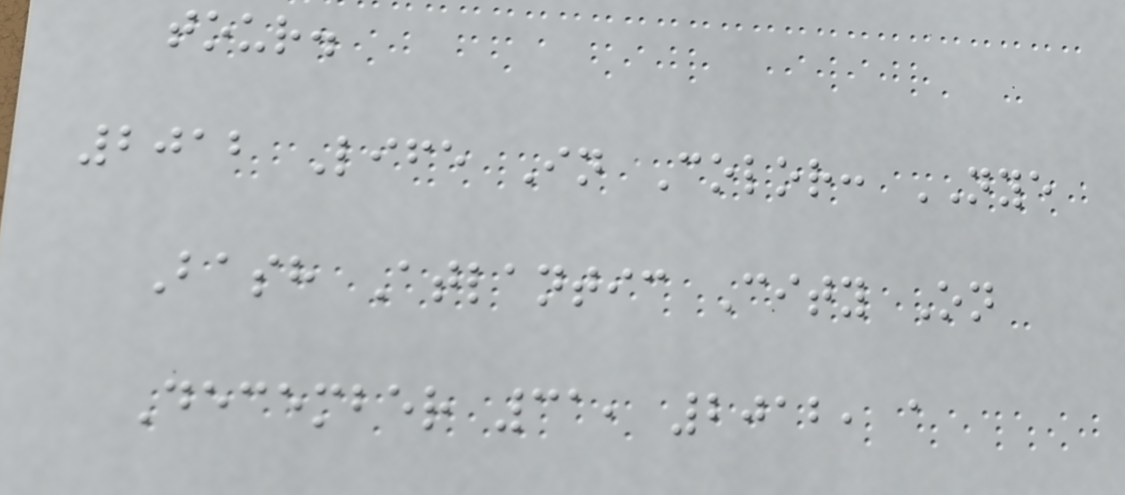tour.
2012 Life In Color: NYE
Bash Atlantic City On
December 31, 2012, a
